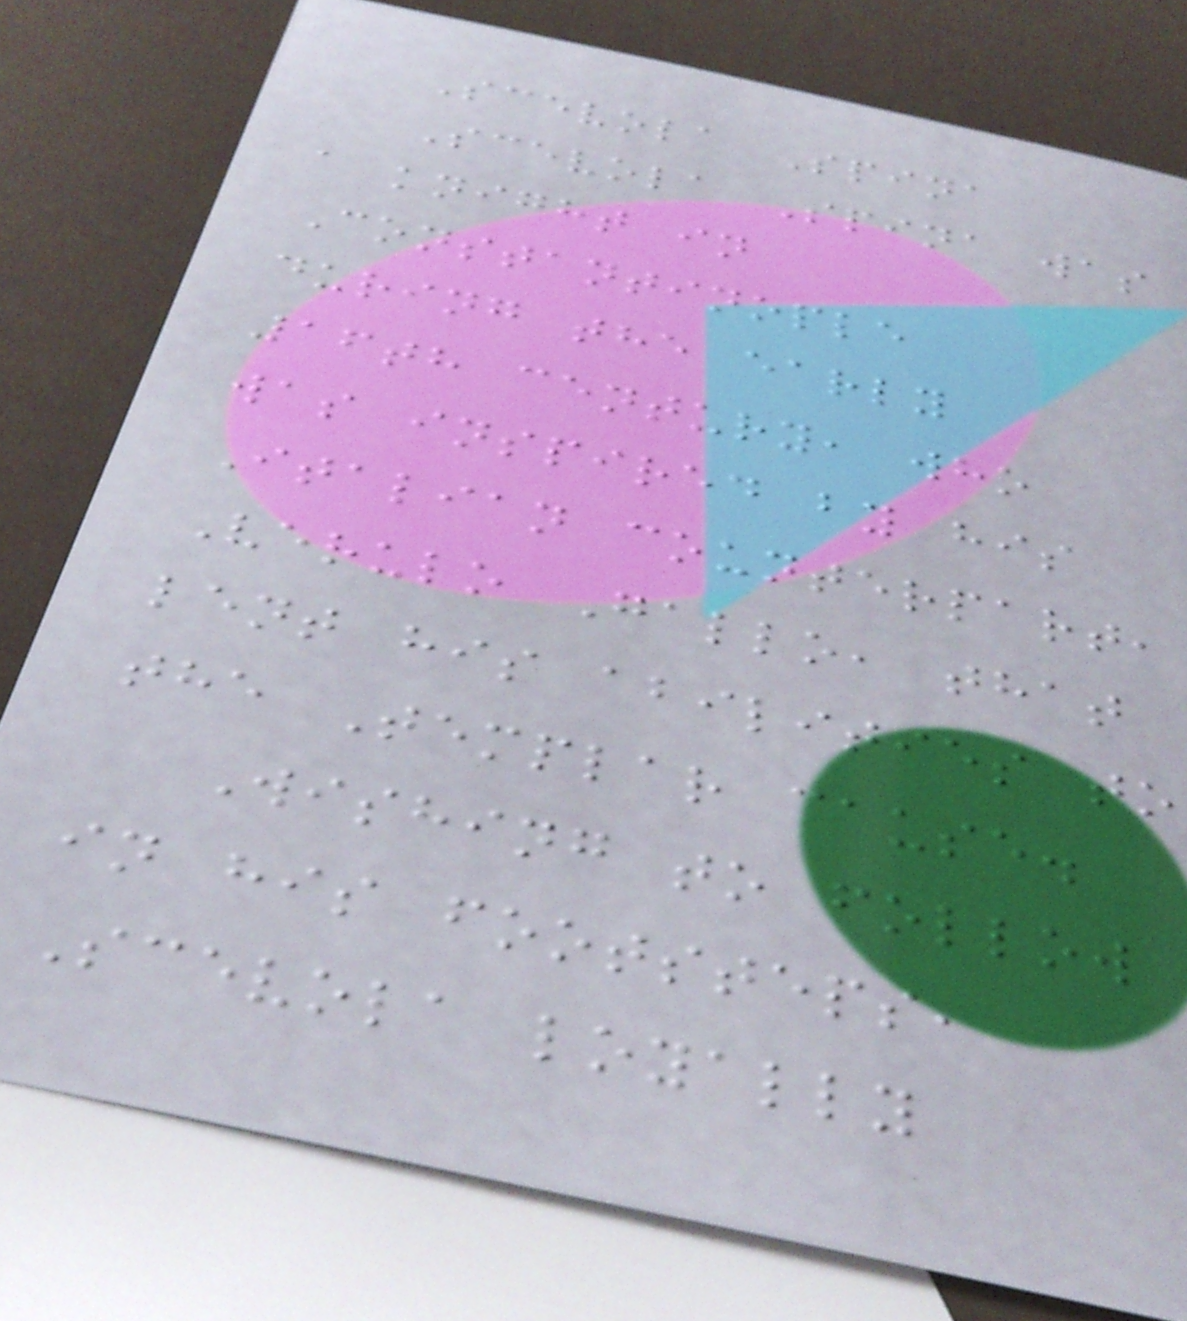Scevola Spina
Scevola Spina was
a knight in
Constantinople
during the early
16th century, who
was inspired by his
Italian counterpart,
Verulo Gallo, that
lent his abilities to
the Templar cause.
Wishing to follow
in his footsteps,
Scevola loyally
